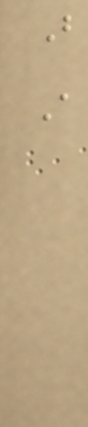B
A
